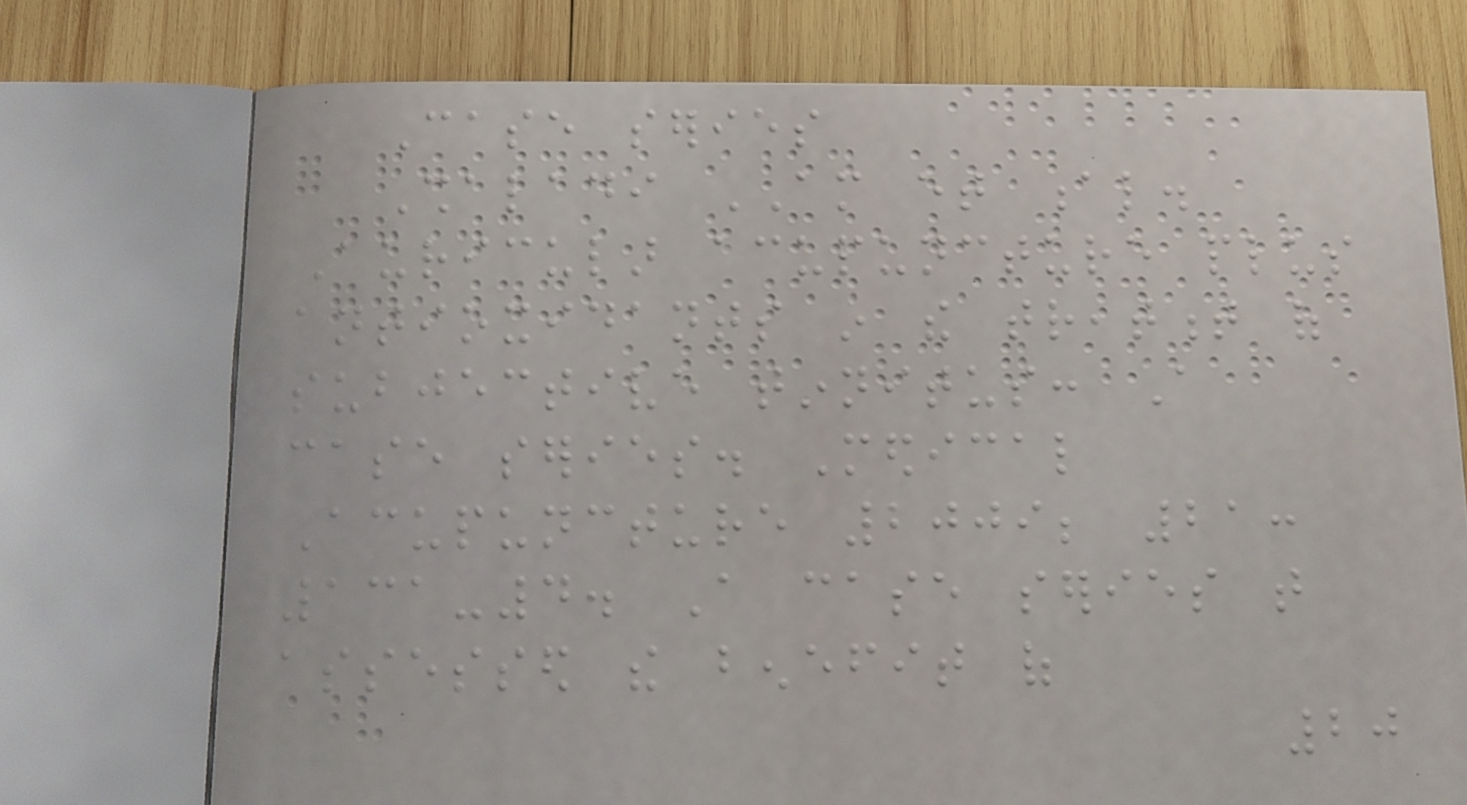Case series
Shaladi AM et al.
Auricular acupuncture plus
antioxidants in the treatment of
subjective tinnitus: A
case series. Medical
Acupuncture 2009; 21:
131-4. A case series that
assessed the benefit of
20
